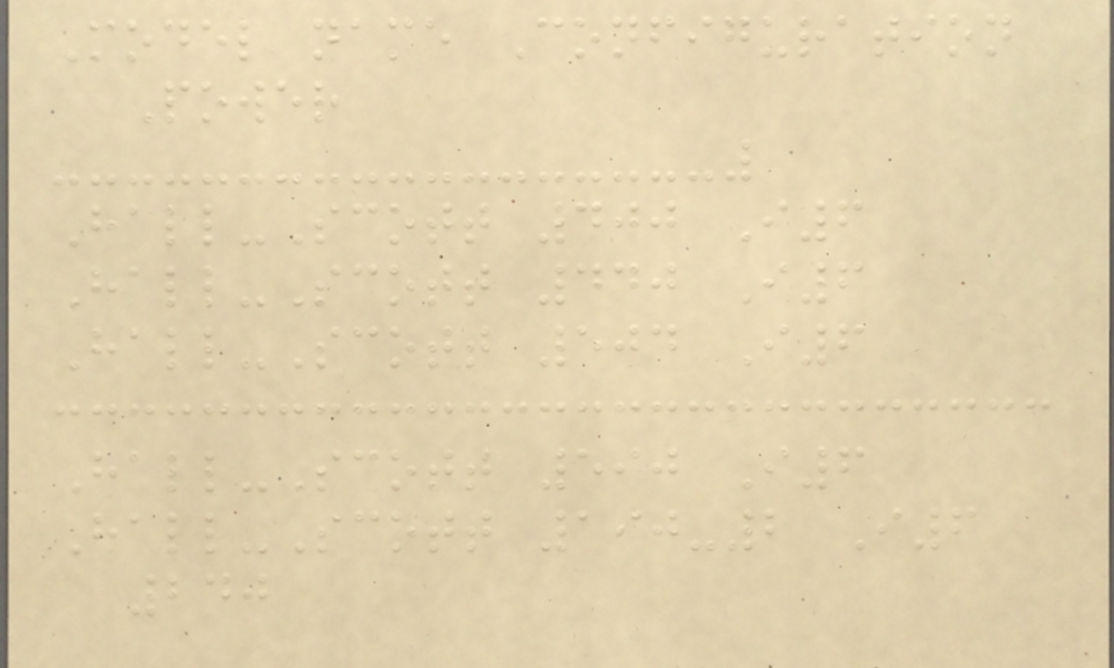Model name Configuration
Power
Hall-Scott 400 I6
Hall-Scott 440 I6
Hall-Scott 504 I6
Hall-Scott 590 I6
Hall-Scott 190-2 I6
240
